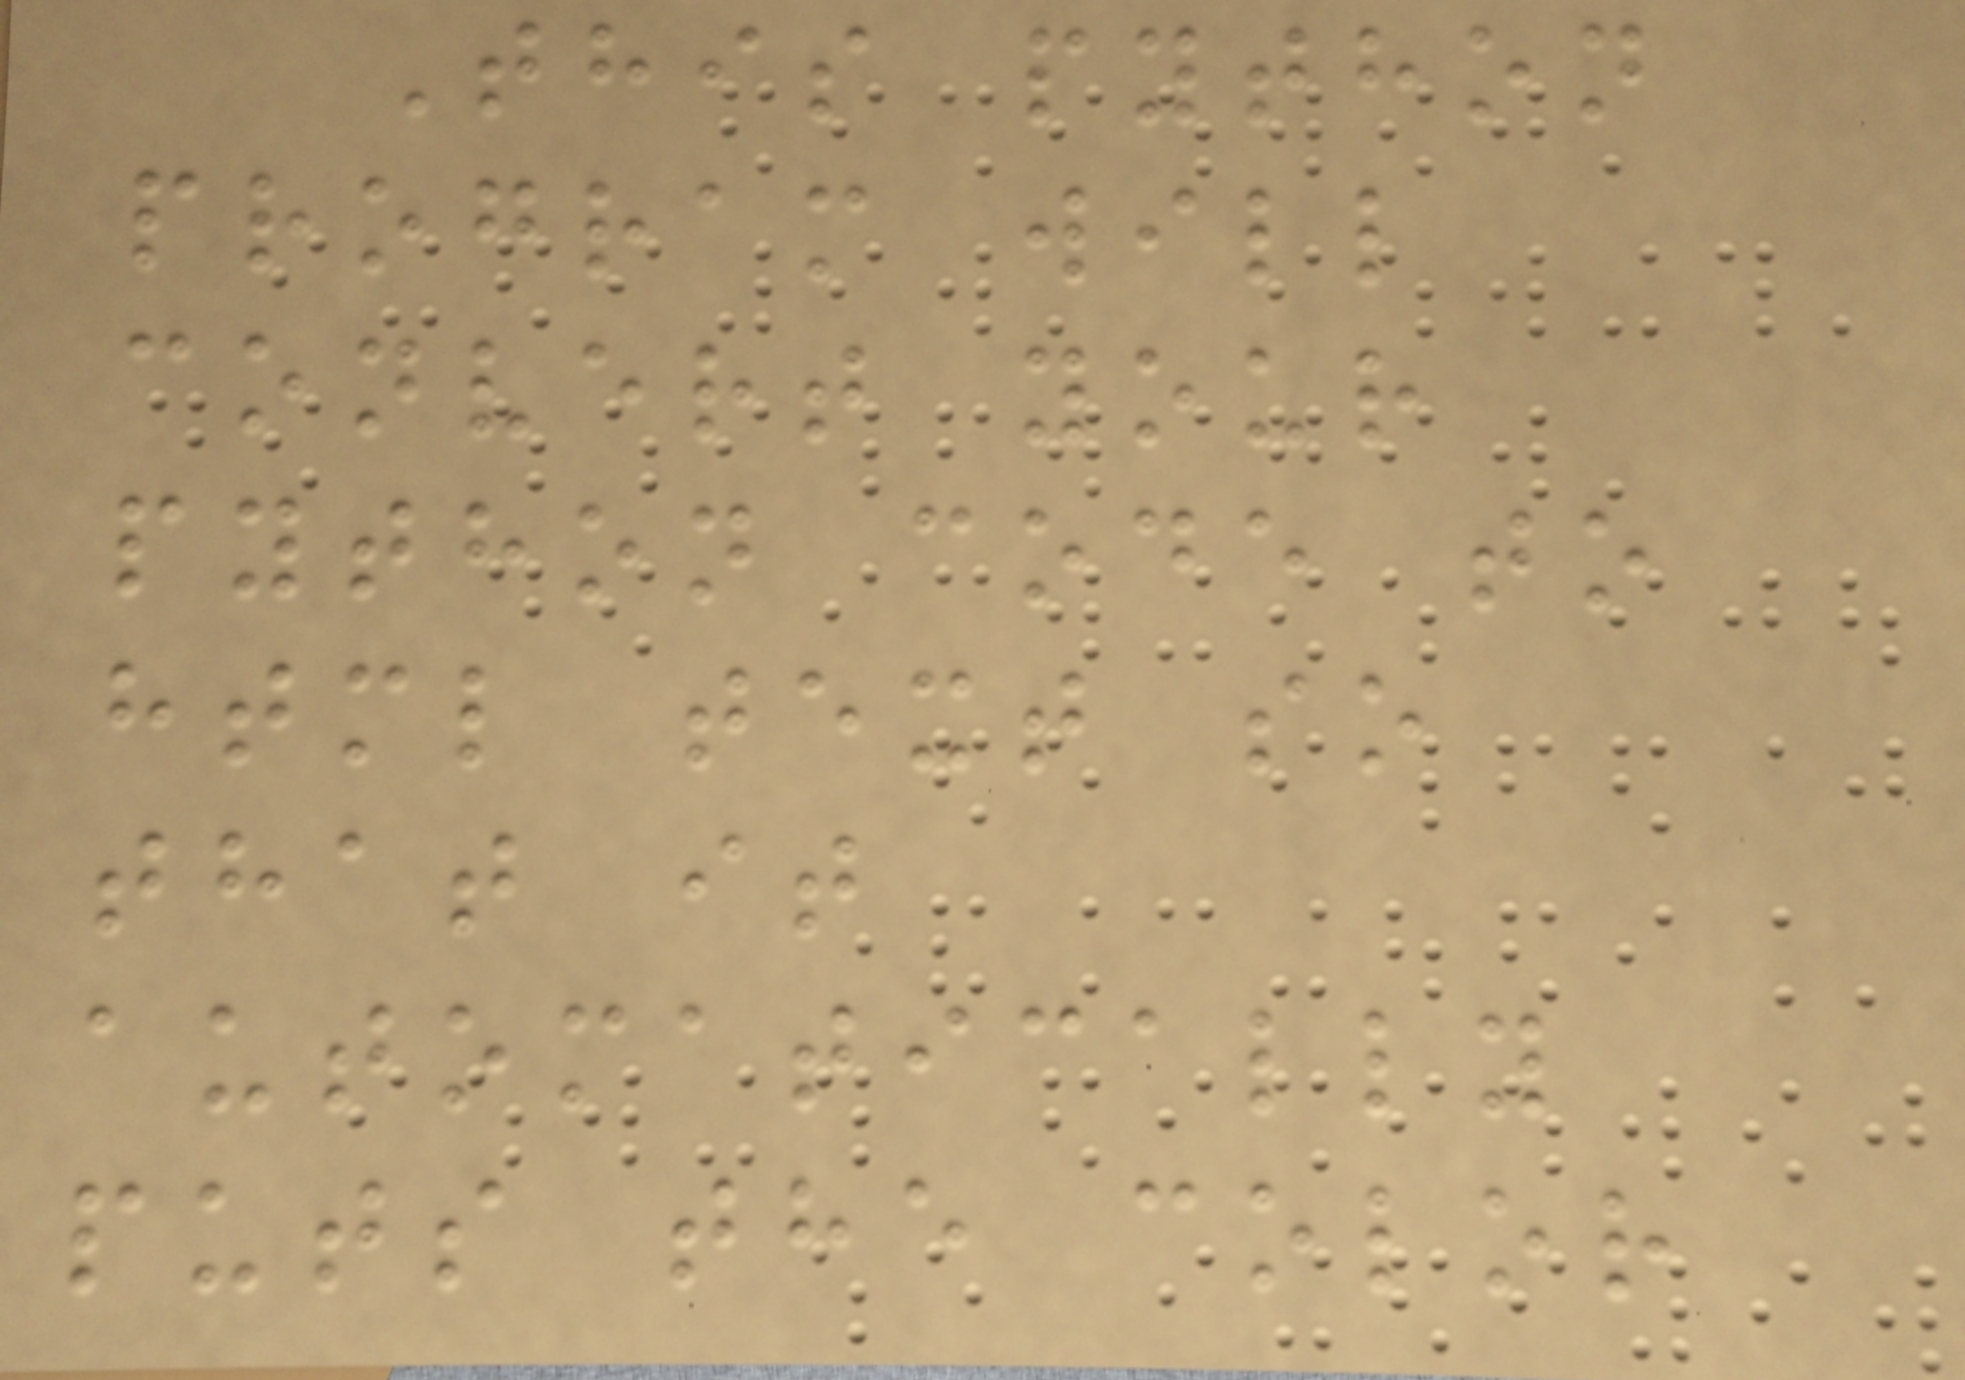This python
program will
convert your
python code to
html text so
that it
automatically
puts the color
